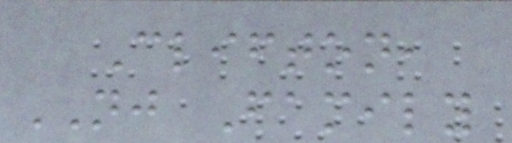Clifton,
NJ Family
